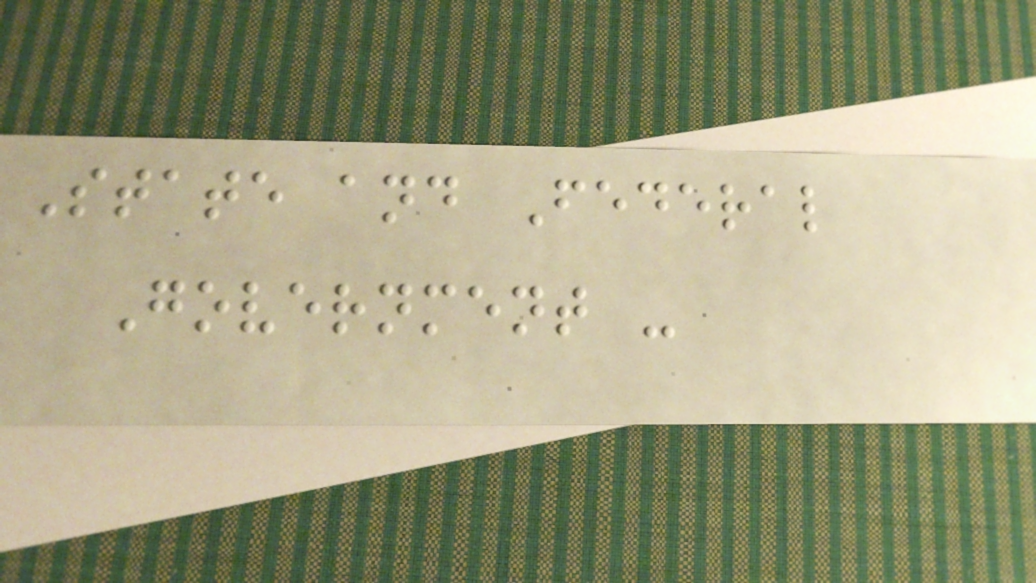State and Federal
Government -
